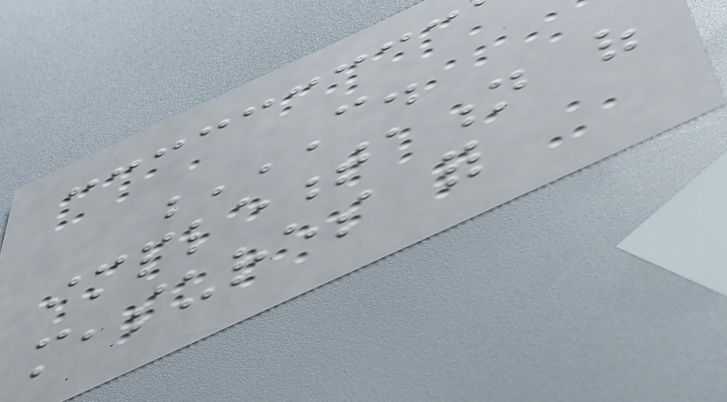C.
IMPLEMENTATION OF
MEASURES FOR
